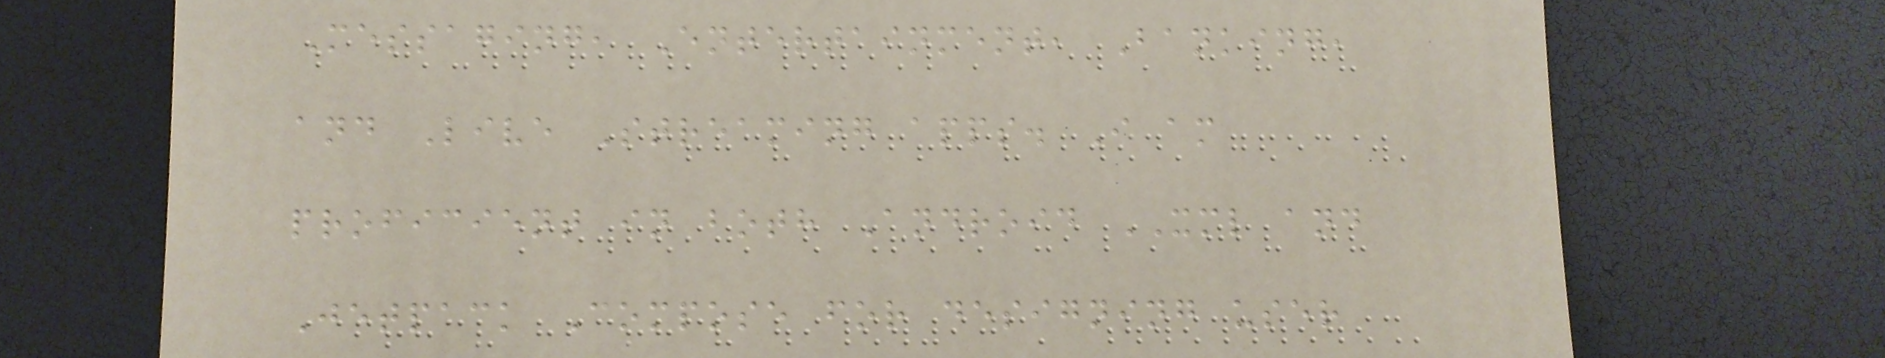Messaging, Entertainment, Banking,
and Live Streaming apps. I am
proficient in both Android XML and
Jetpack Compose for designing user
